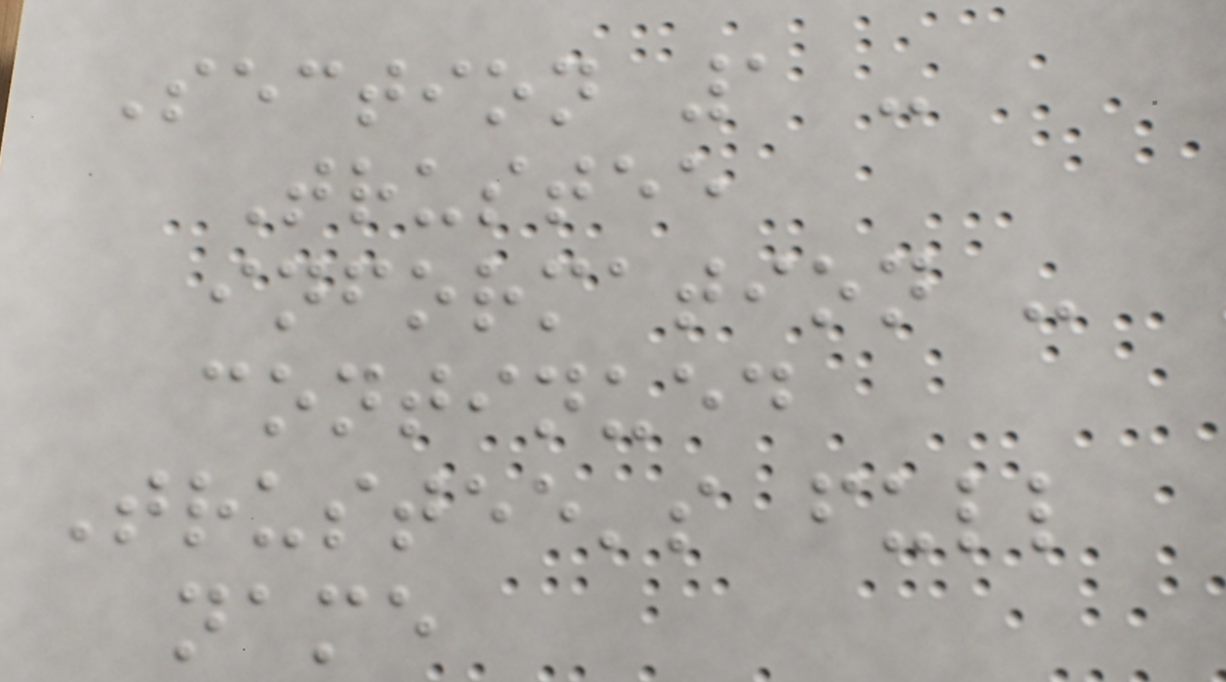Section 1 -
Trustee
information -
continued
Trustee's full
name
